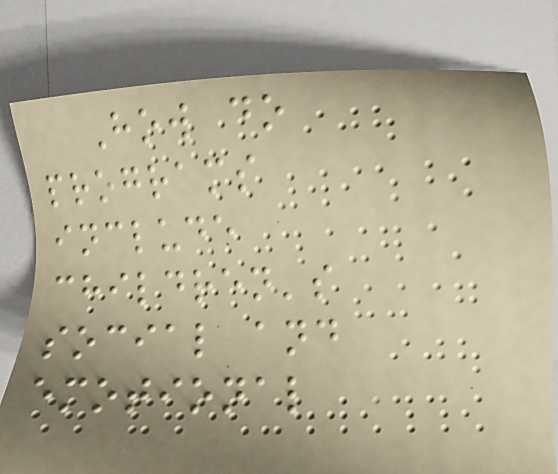How do
programs
include
children's
social and
emotional
